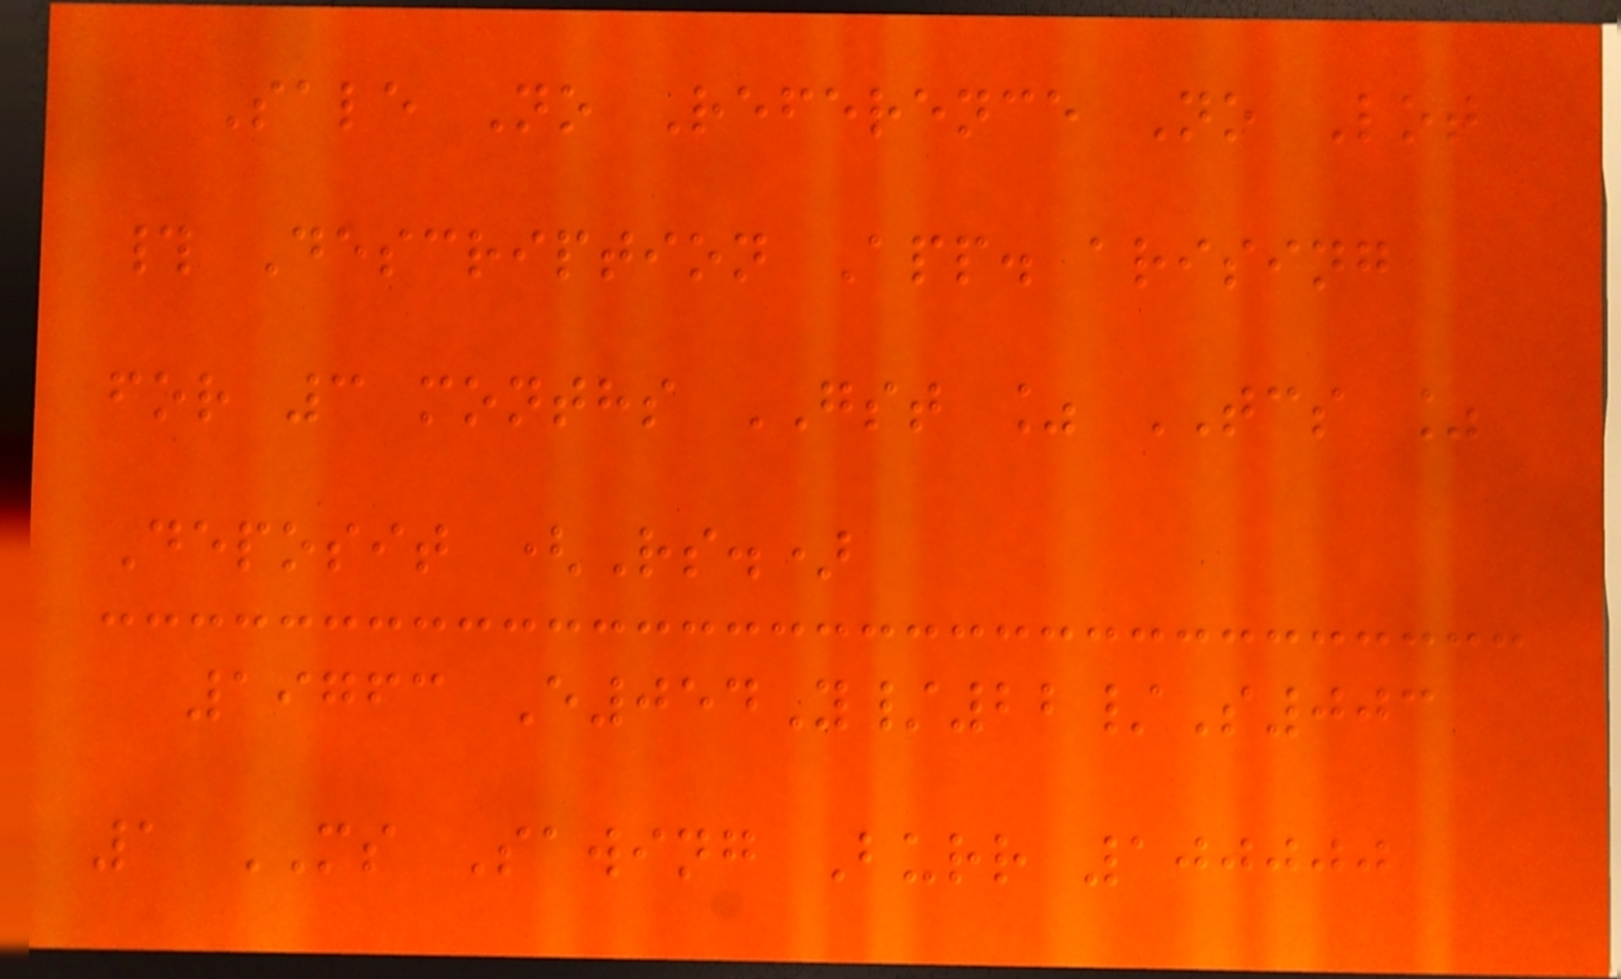Sale No Reference No Lot
# Description App. arising
for 3 months GST % TCS %
Deposit (Rs.)
19763 E054Y/22/S003
1 MS Sawing Burr 100000
